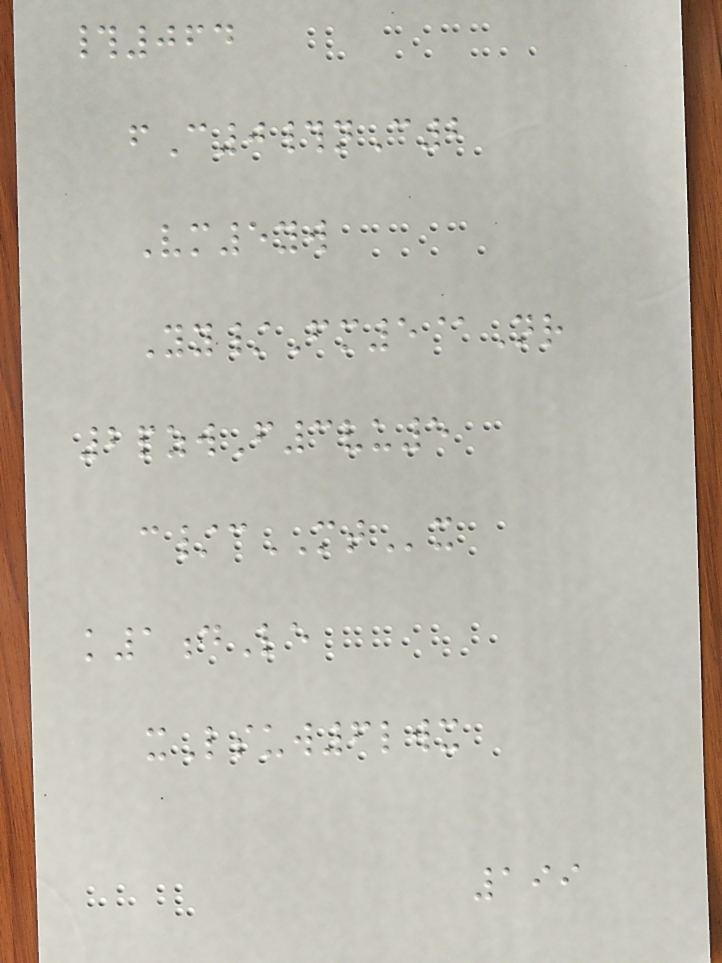#064
fC0#nC2
Vm5yw
Yy/Fm5@Nr
2pzwF3vu5
c/cMTx
k1dLe
xLsuw6lwx
199
